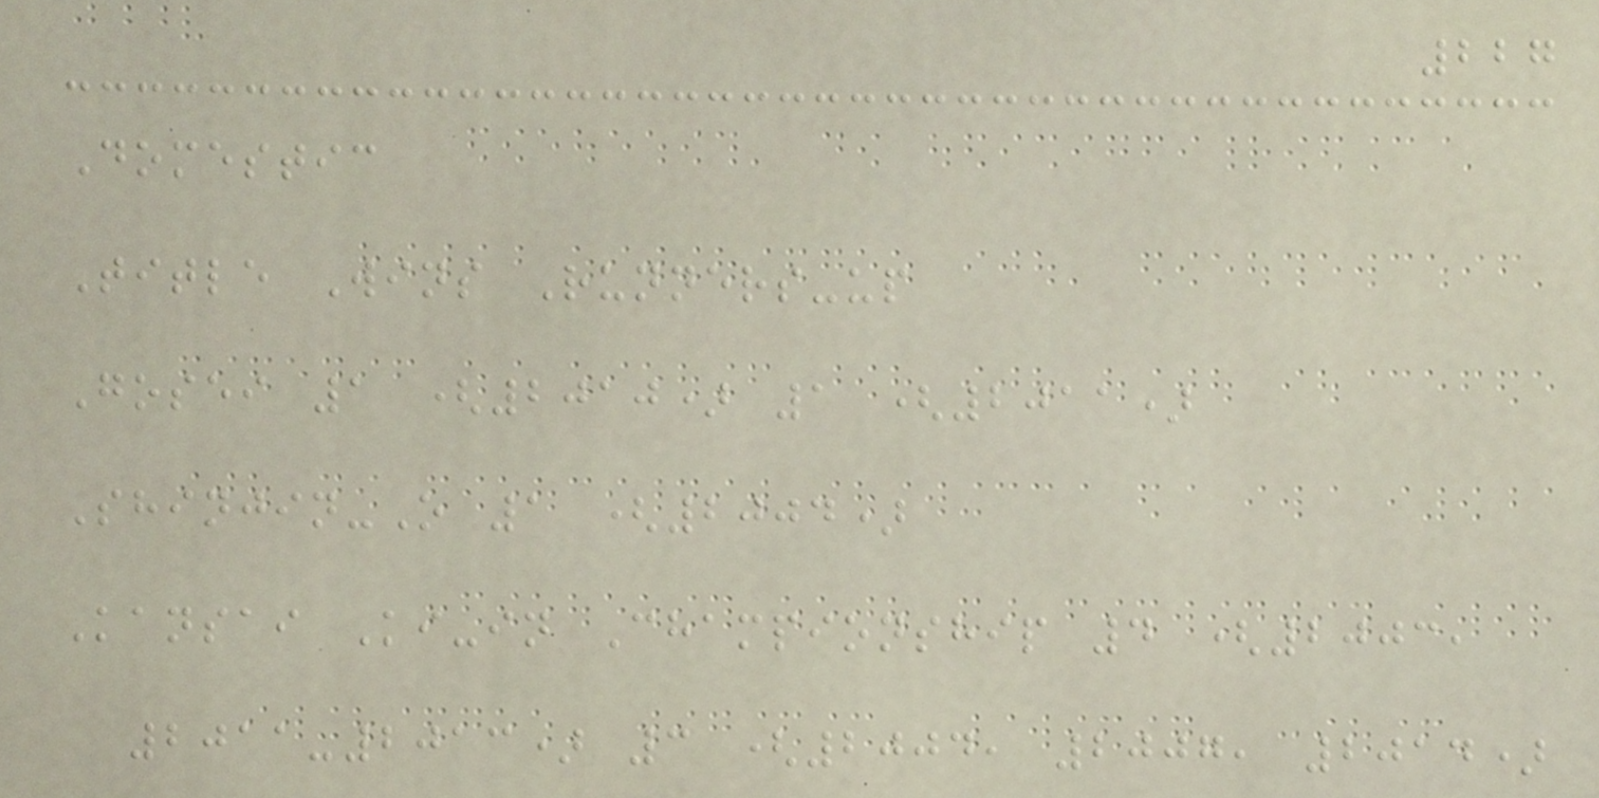227
Domestic
Title Wins Runners-up
Gosei 1 (2010) 1 (2011)
Shinjin-O 1 (2004)
Kansai Ki-in Championship 4 (2003,
2011-2013) 3 (2004, 2007, 2014)
